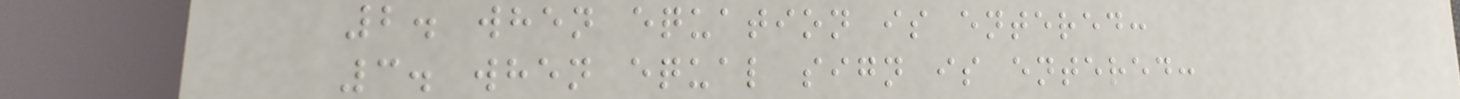2. when equation is entered:
3. when equal sign is entered:
